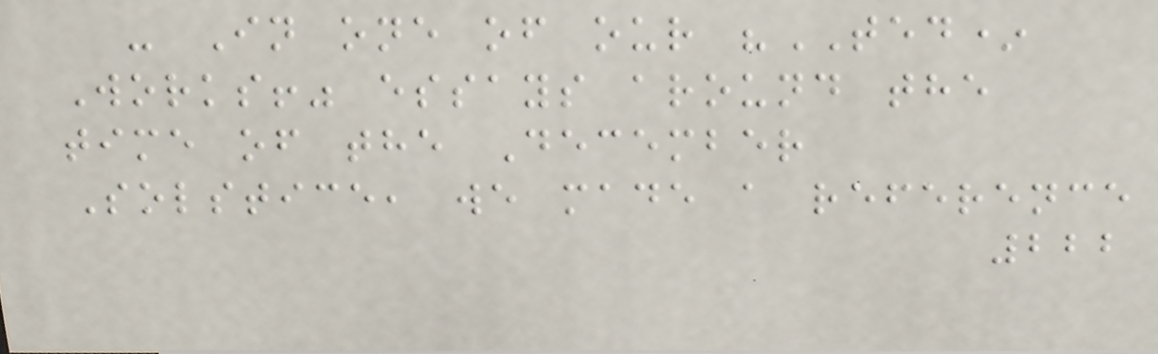- In one of our "TED*
Works!" essays around the
time of the December
Solstice, we made a reference
222
